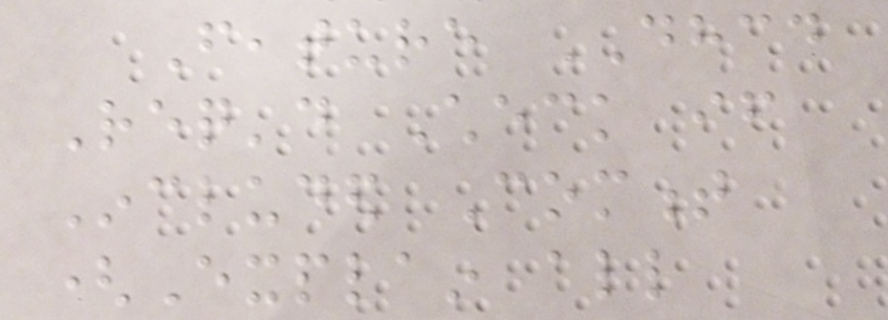Feature DHCD
Req'd Check if
Included Comment
(Explain all
